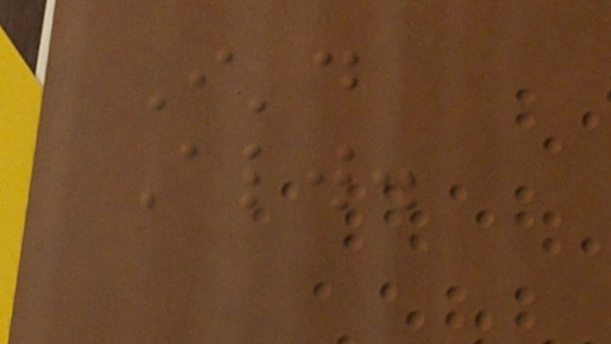I'd
Always.
